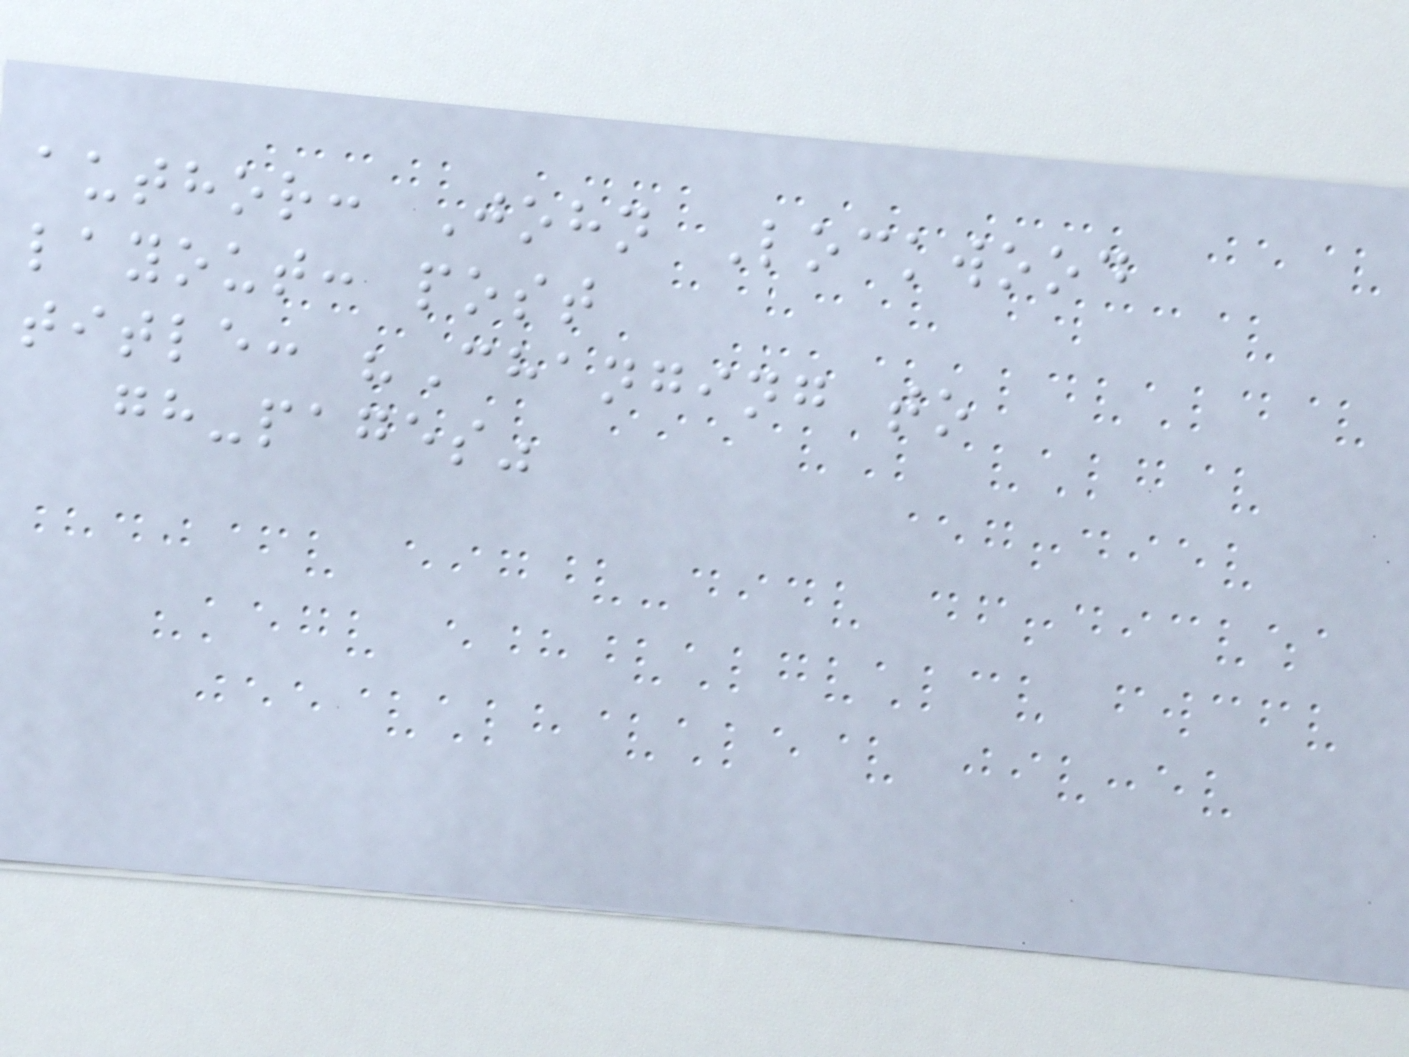author: John Lockwood
layout: post
title: "Changing to
gh-pages"
